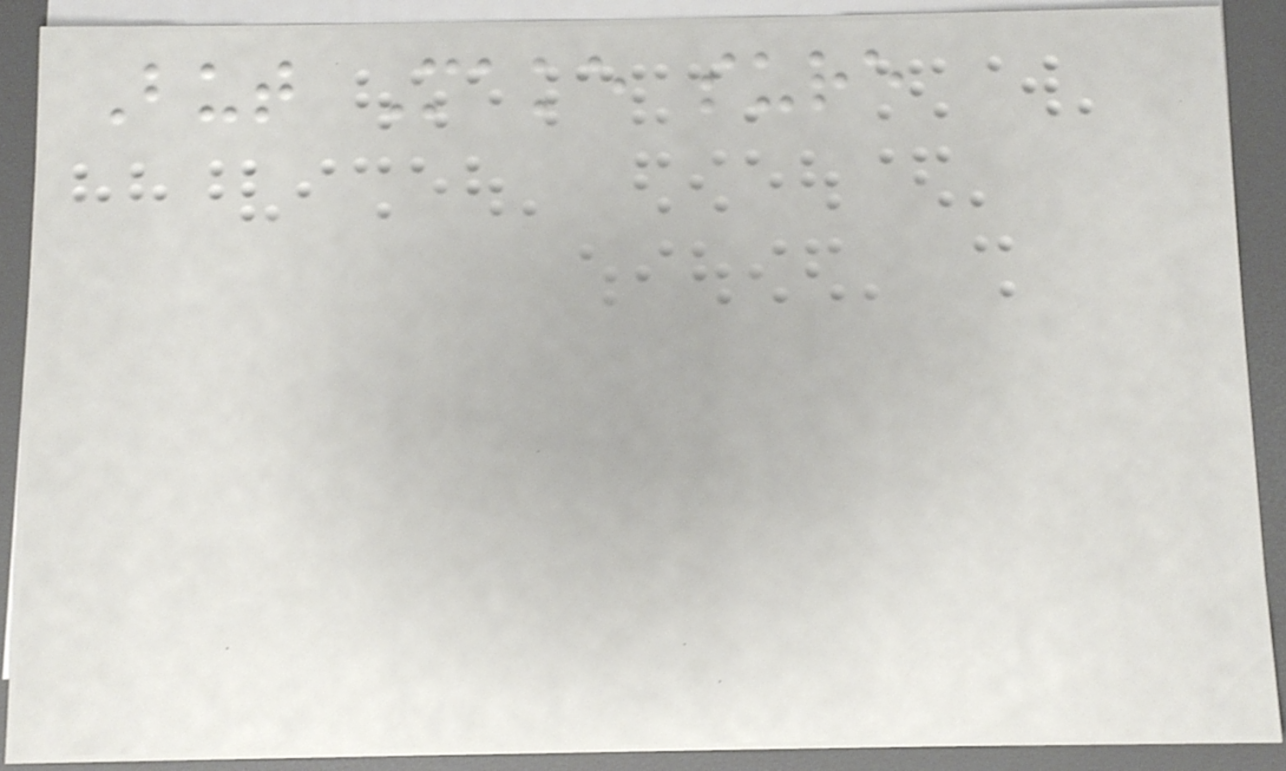But Make sure
